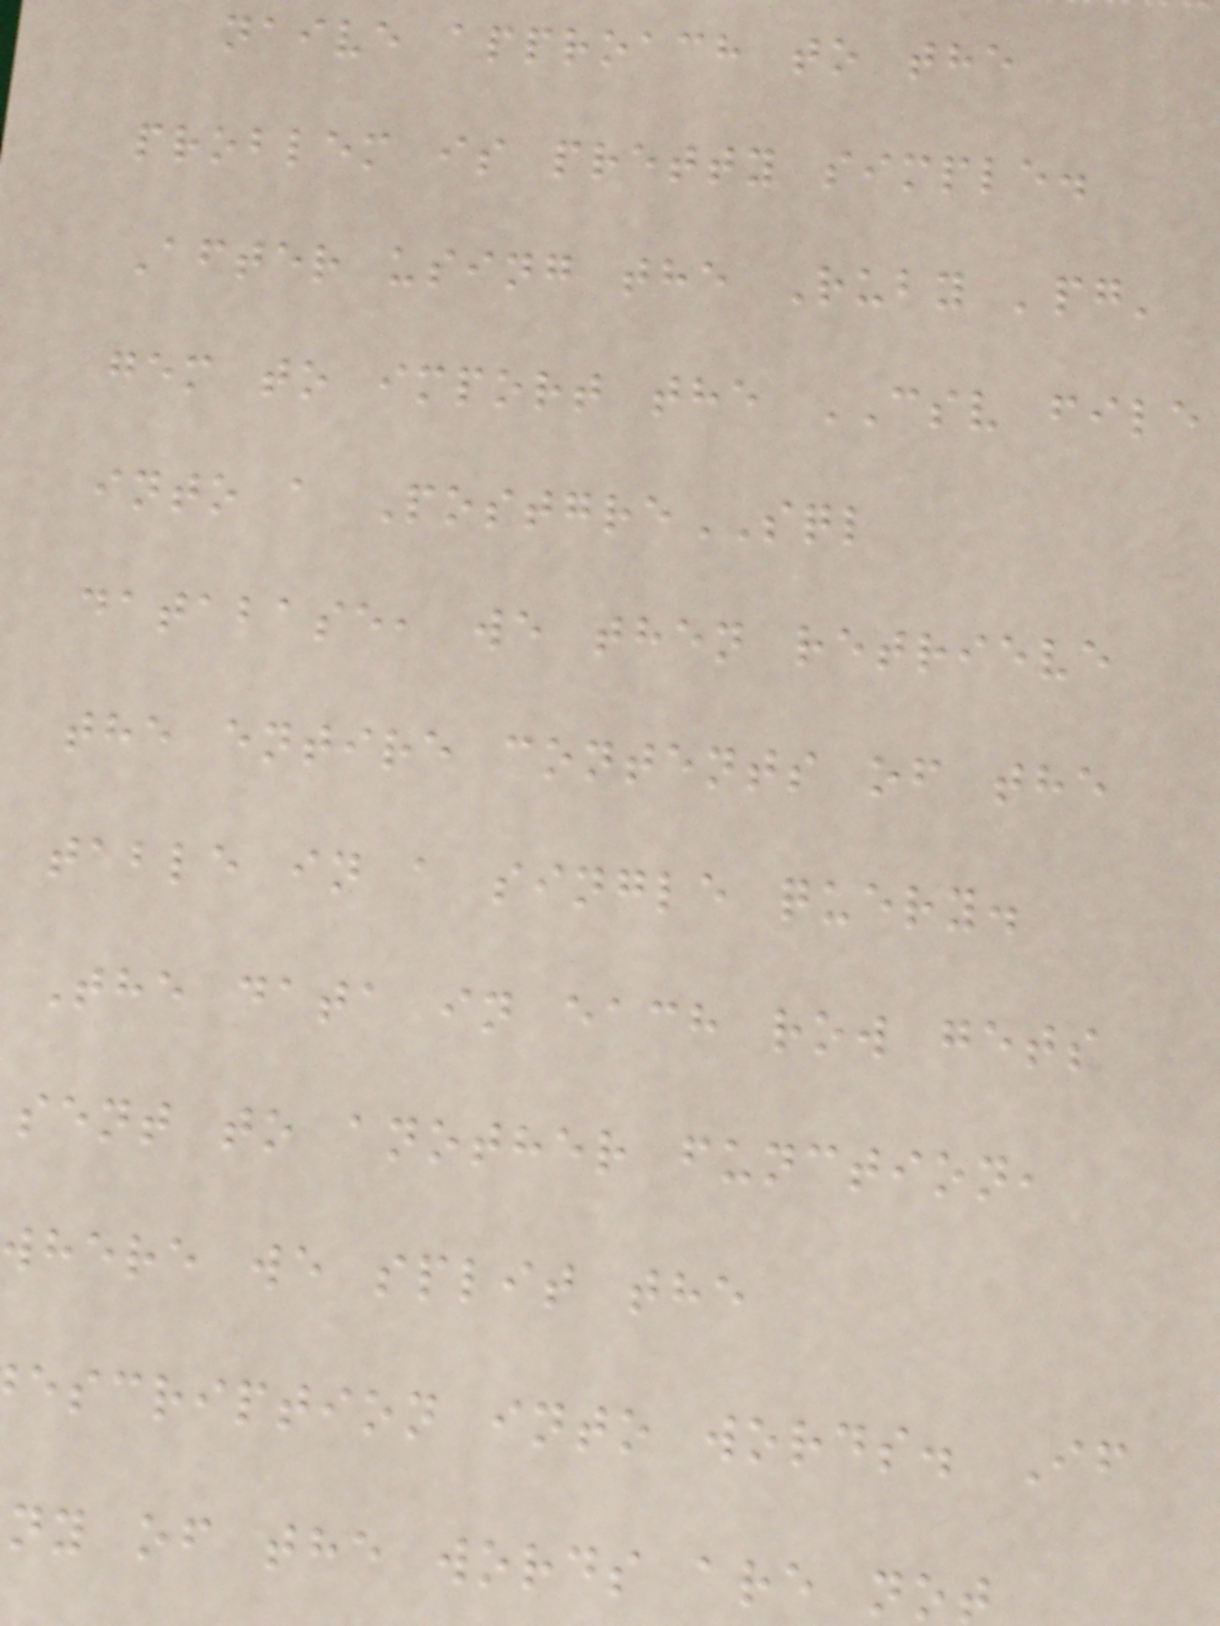naive approach to the
problem is pretty simple.
After using the Ruby 'pg'
gem to import the CSV file
into a PostgreSQL
database, we then retrieve
the entire contents of the
table in a single query.
The data in each row gets
sent to another function,
where we split the
escription into words. If
ny of the words are not
